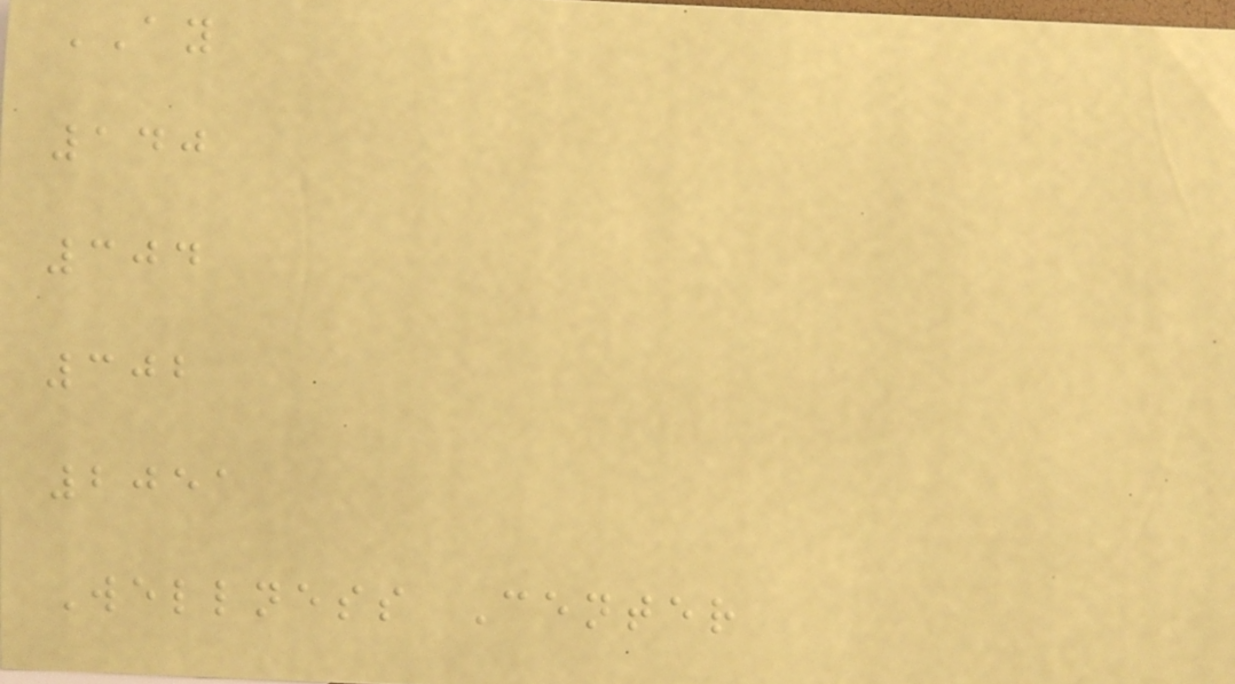AY
140
304
302
2051
Wellness Center
